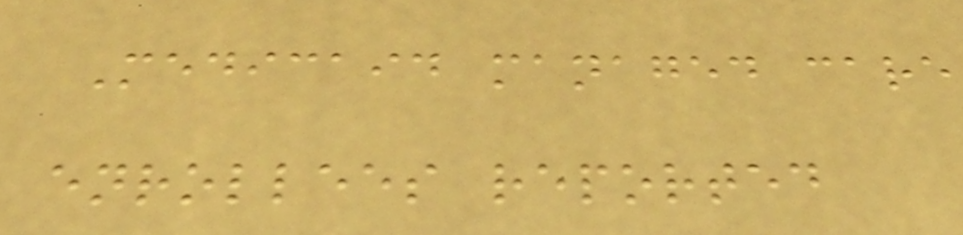Medicaid managed care
enrollees reported
